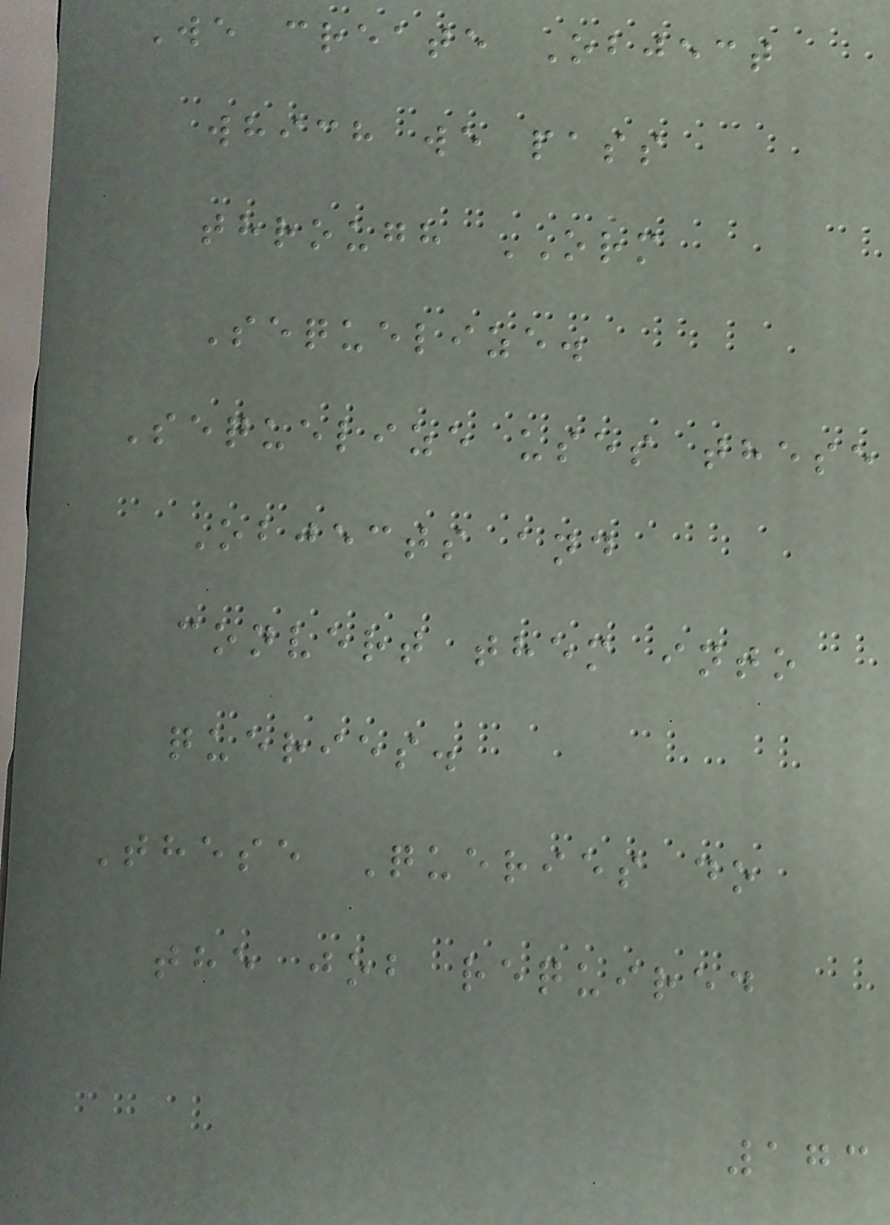We create Object
which we pass
through ORM
Sequelize.
Sequelize uses these
Objects and
convert them into
queries.
These Queries do
the job required
173
